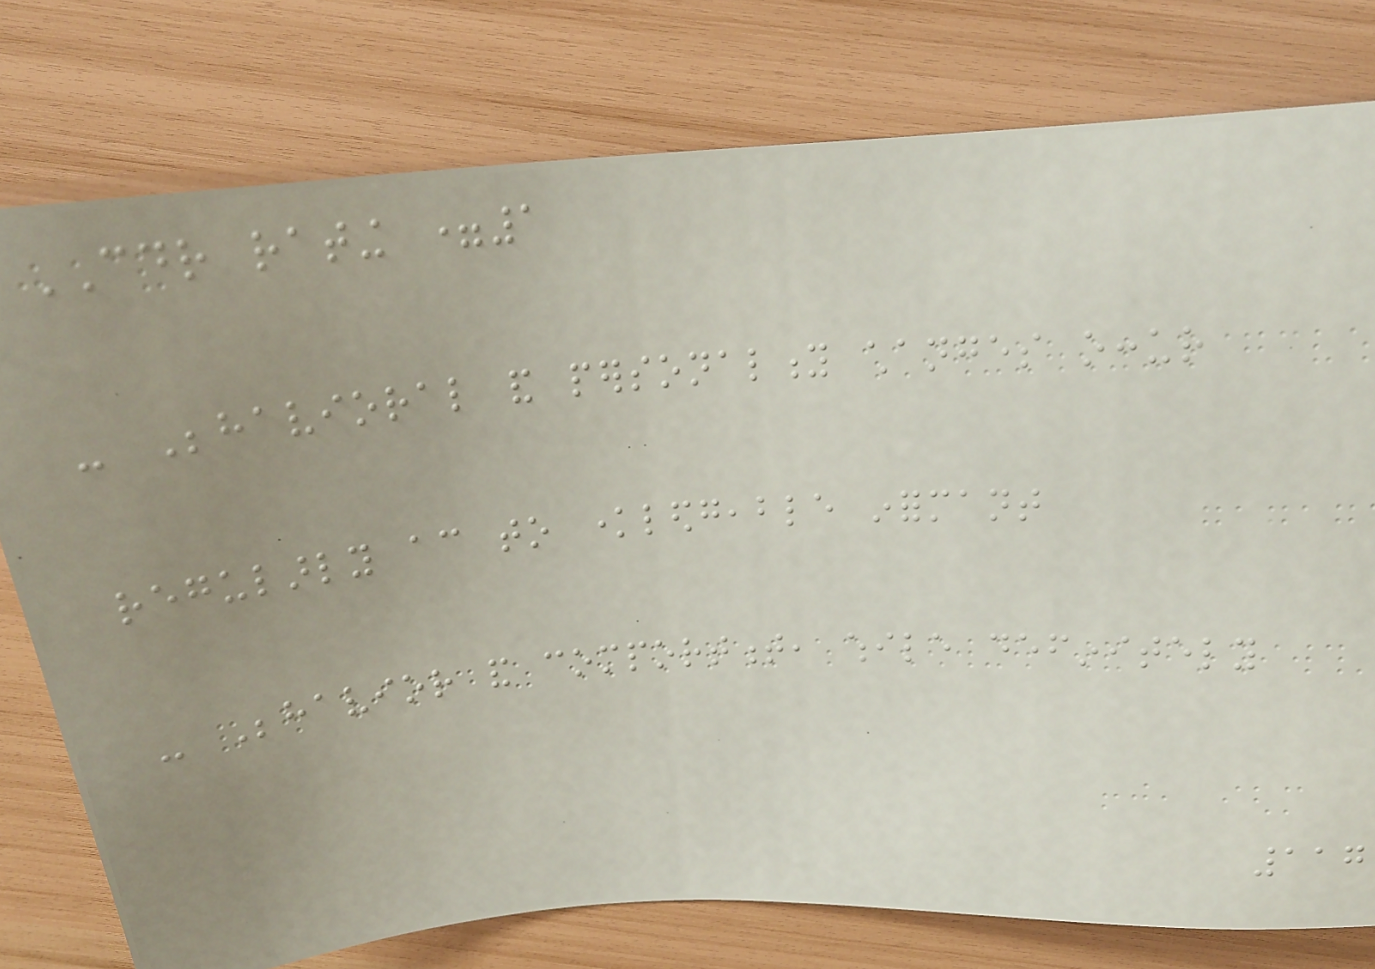CDR rating =1
- Behavioral and personality changes occur
regularly according to knowledgeable informant
- Behavior and comportment, while definitely
117
